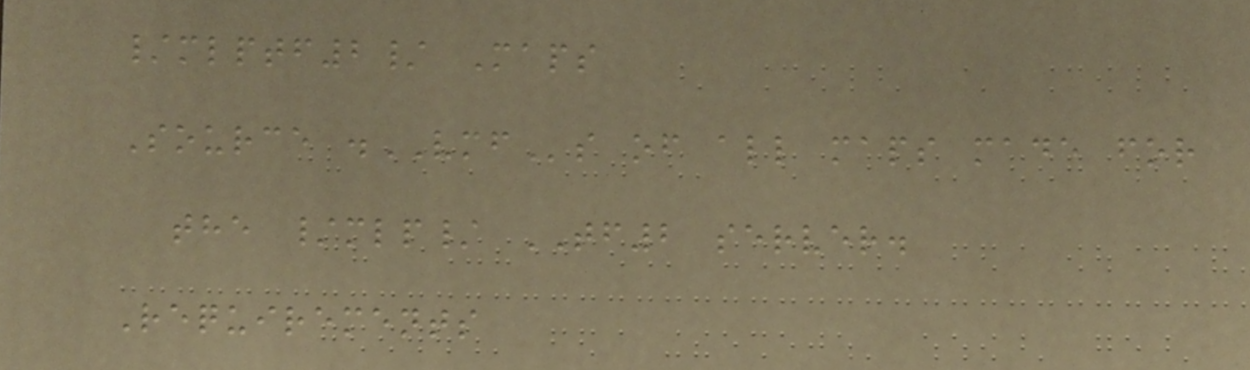/mlptf2/ Maps
Source .VMFs of all maps made for
the /mlp/ TF2 server.
Requirements
